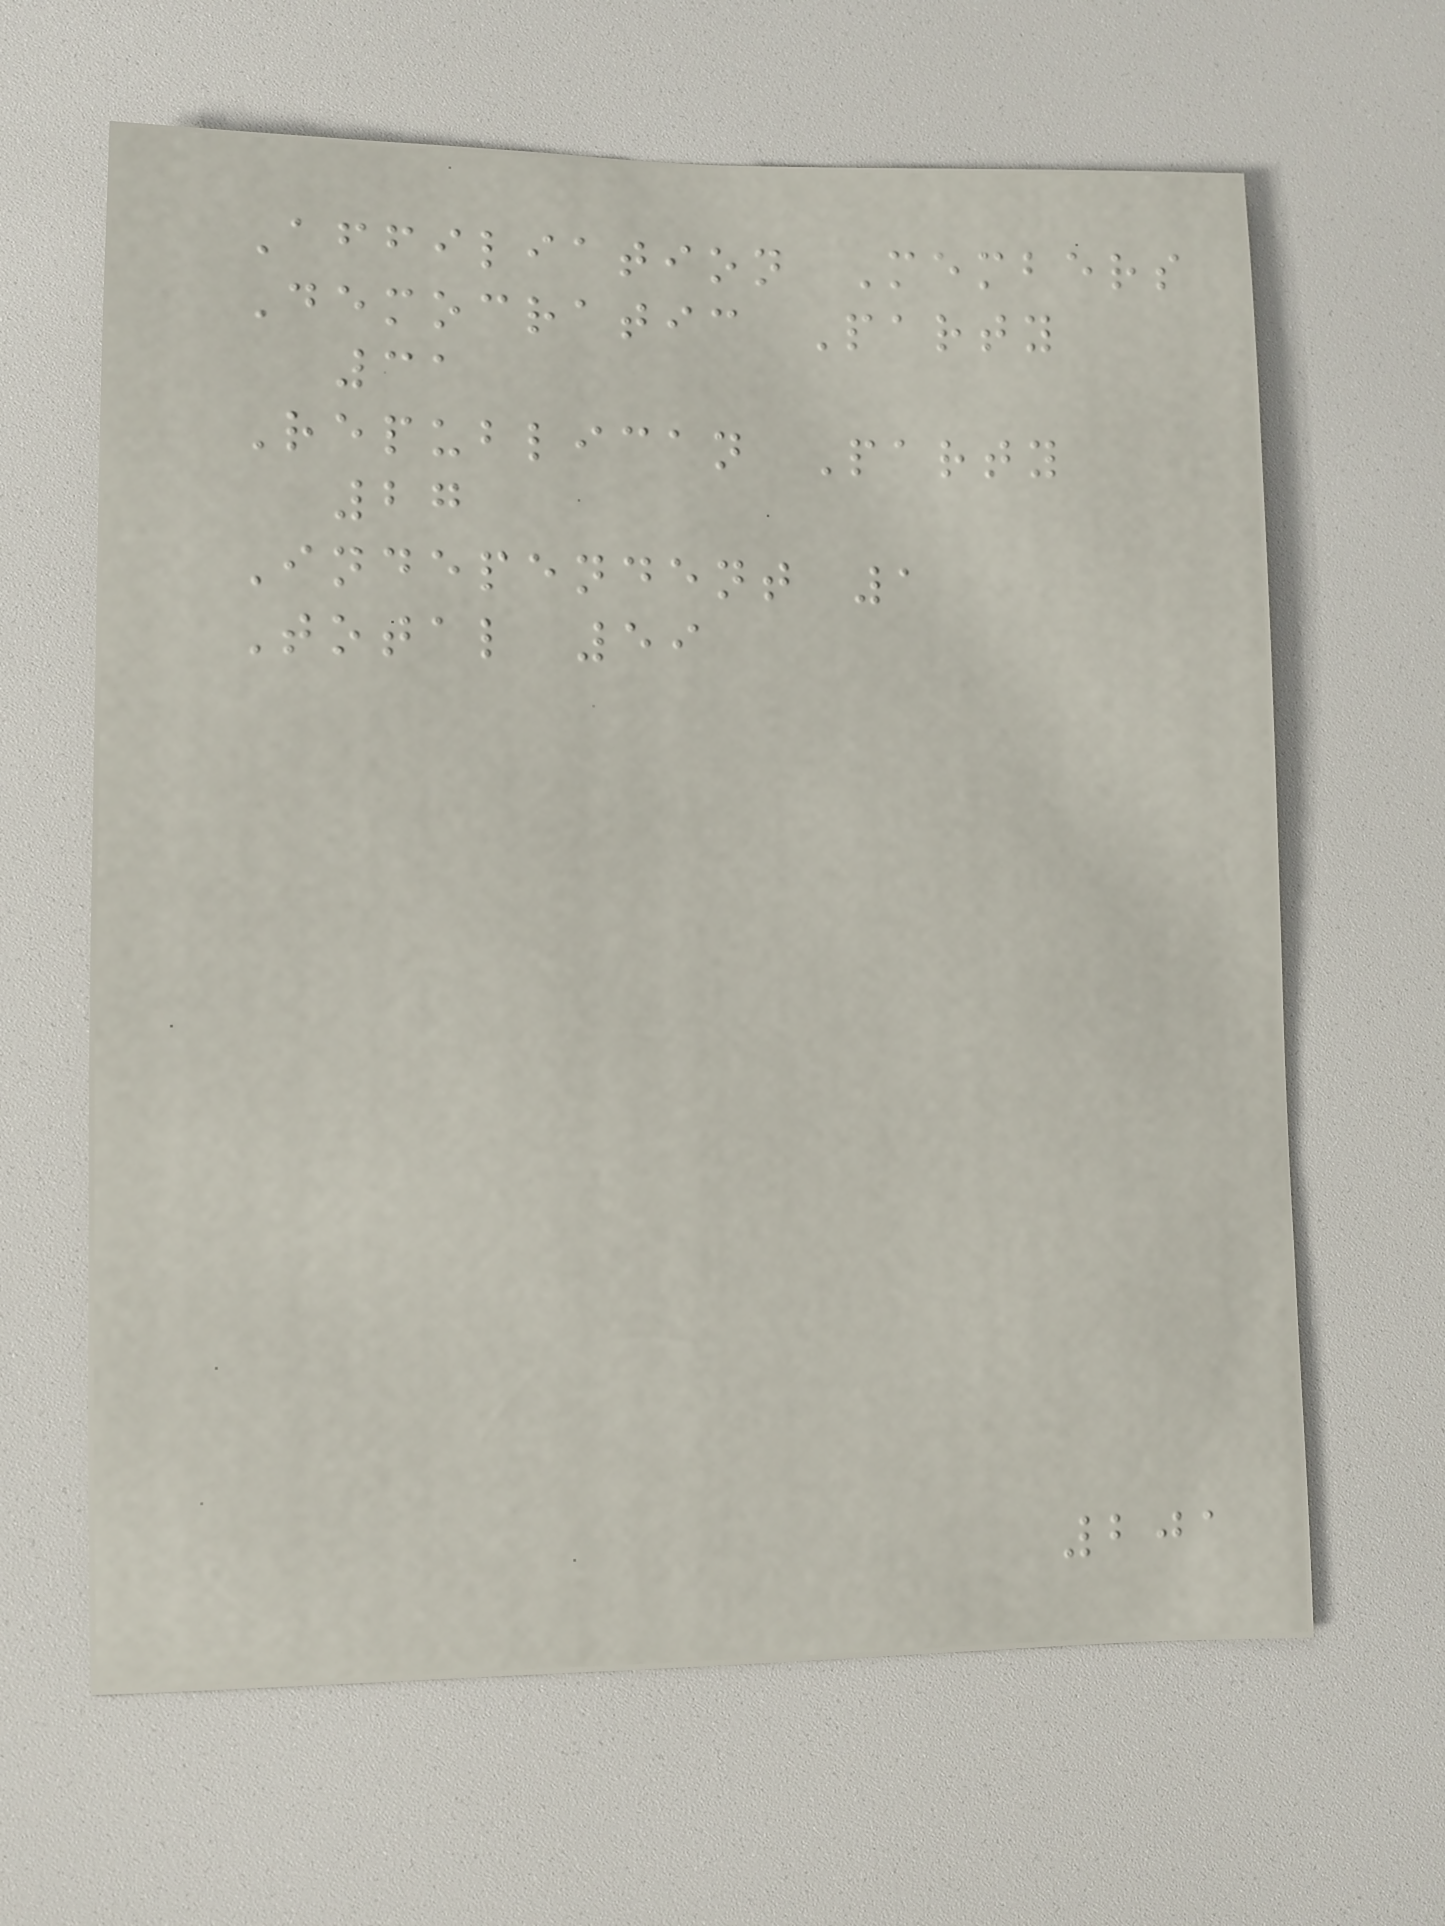Affiliation Members
Democratic Party
31
Republican Party
27
Independent 1
Total 59
201
